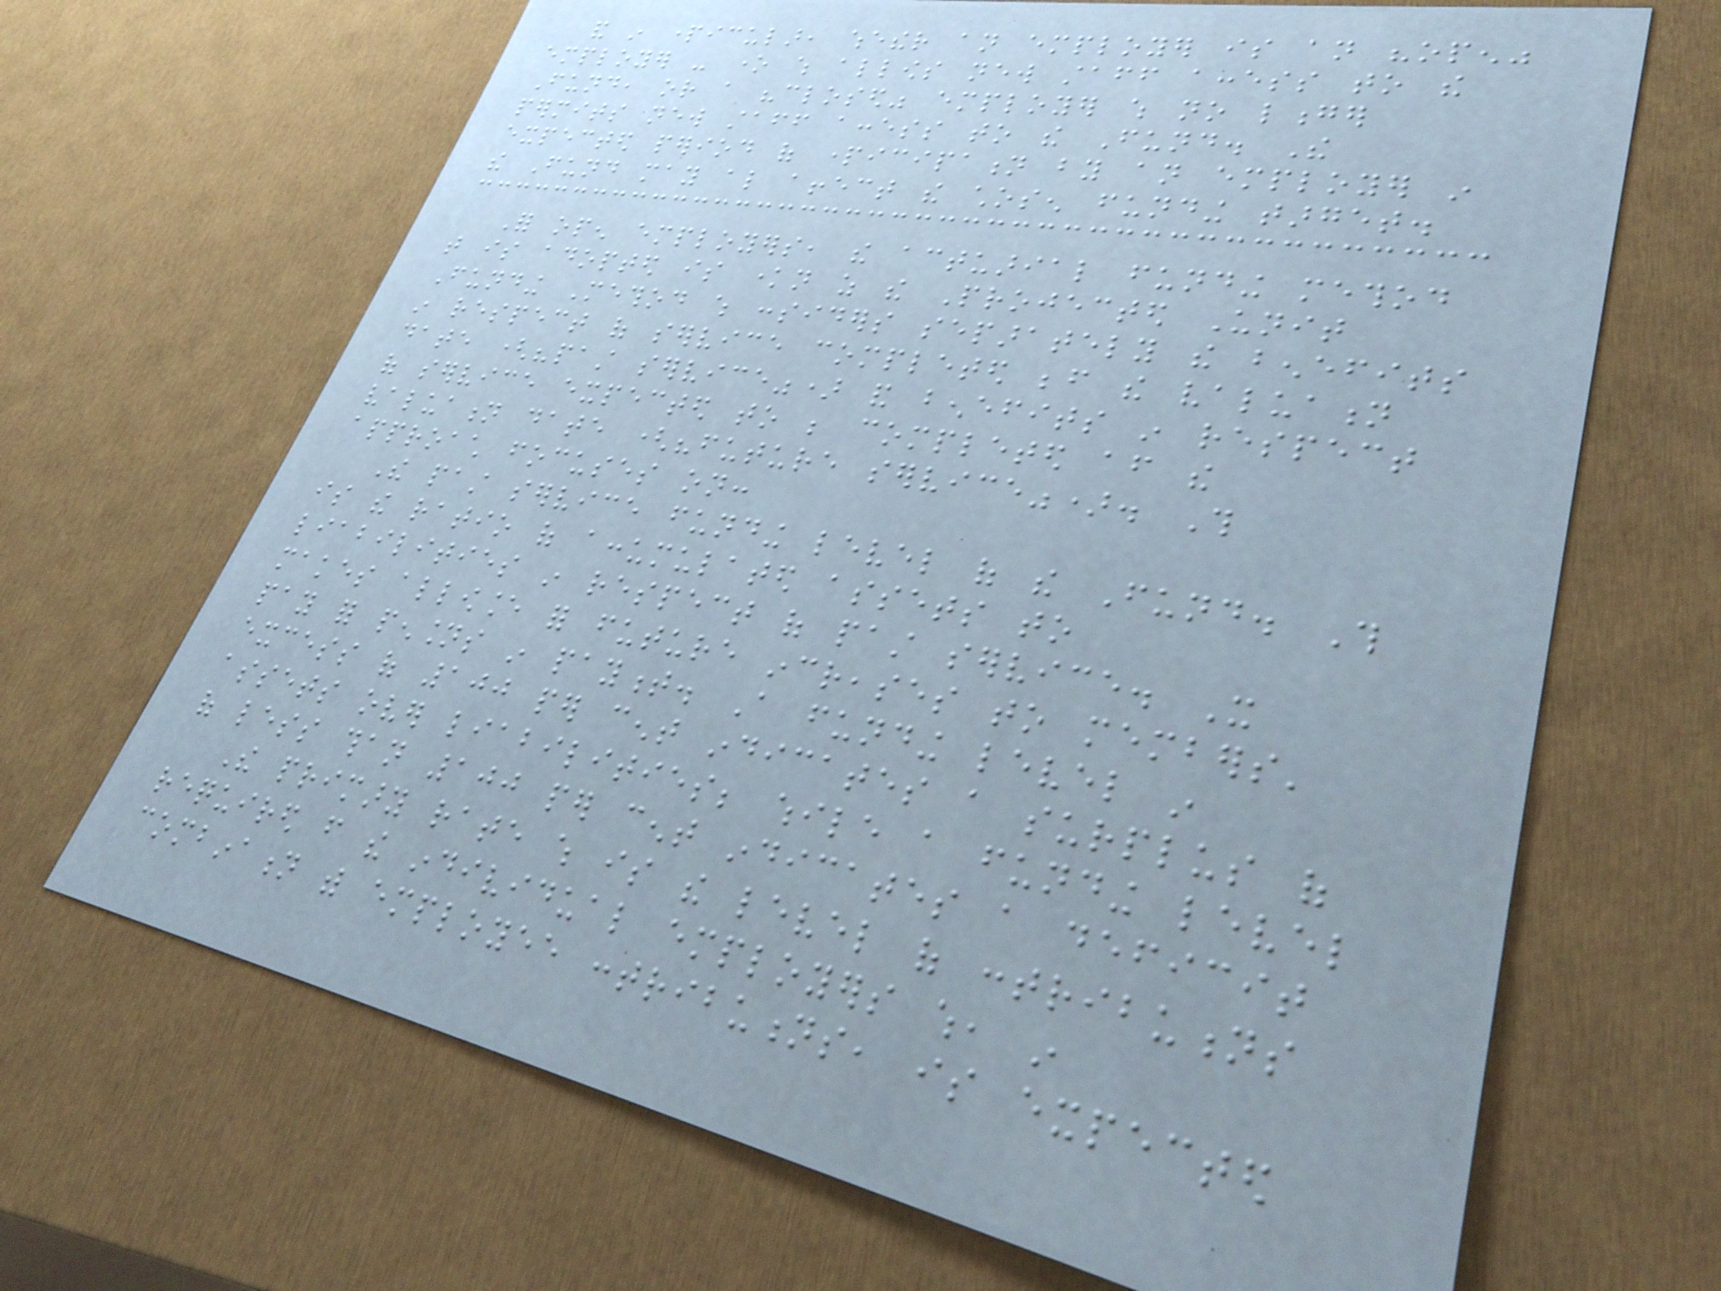and in particular, whether an employer is an "open"
employer - one which allows new staff access to the
Fund, or a "closed" employer which no longer
permits new staff access to the Fund. The
expected period of participation by an employer in
the Fund may also affect the chosen funding target.
For open employers, the actuarial funding method
that is adopted is known as the Projected Unit
Funding Method which considers separately the benefits
in respect of service completed before the valuation
date ("past service") and benefits in respect
of service expected to be completed after the
valuation date ("future service"). This
approach focuses on:
The past service funding level of the Fund. This
is the ratio of accumulated assets to
liabilities in respect of past service. It
makes allowance for future increases to members'
pay for pensions in payment. A funding level in
excess of 100 per cent indicates a surplus of
assets over liabilities; while a funding level
of less than 100 per cent indicates a deficit
The primary rate which is the level of contributions
required from the individual employers which, in
combination with employee contributions, is expected
